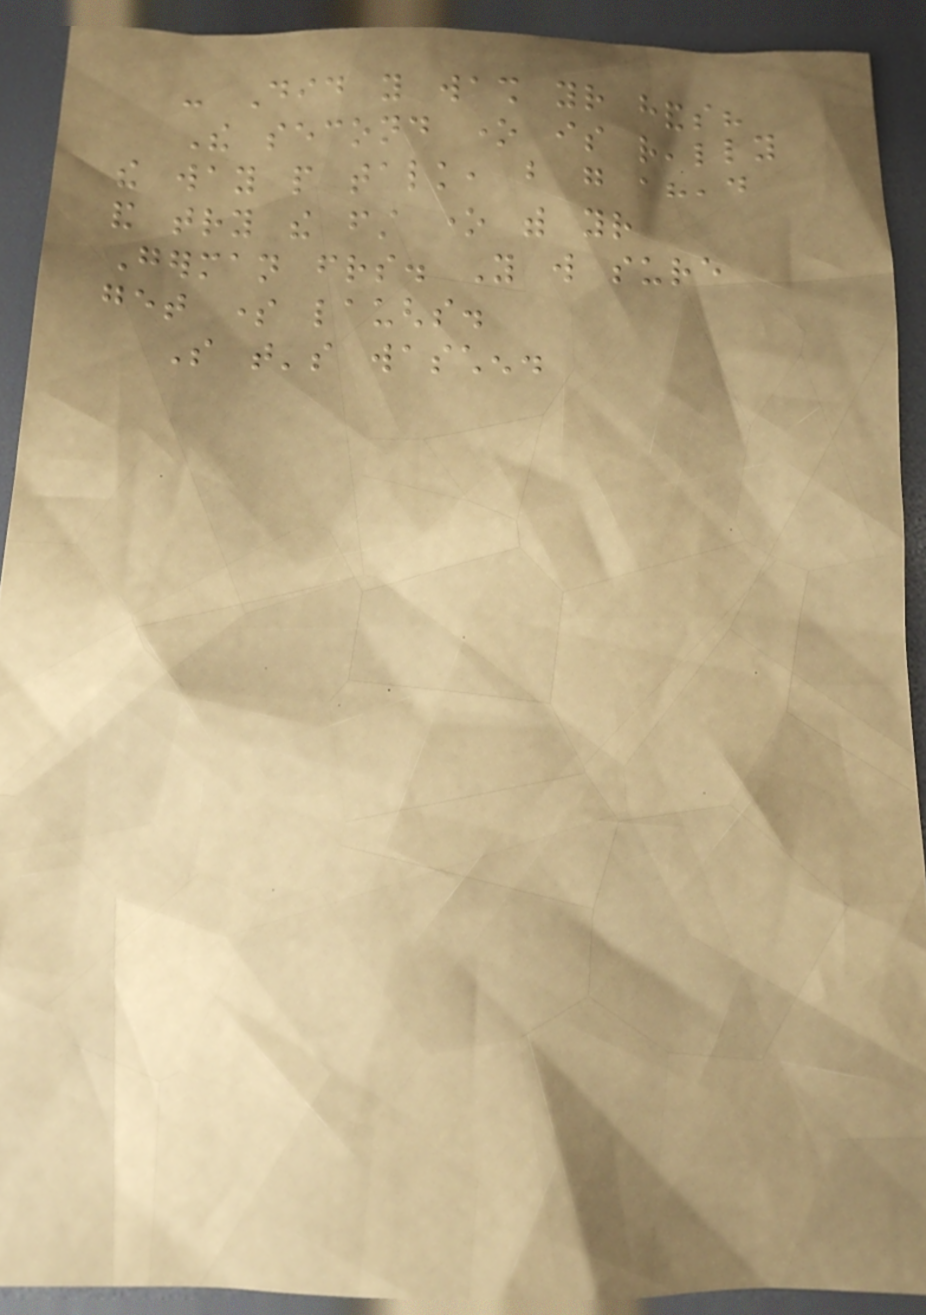- Did you wash your hands?
The second one is really
the way people talk, but go ahead
and try the first one with your
German friends. You will sure
get some laughs.
So that's waschen.
